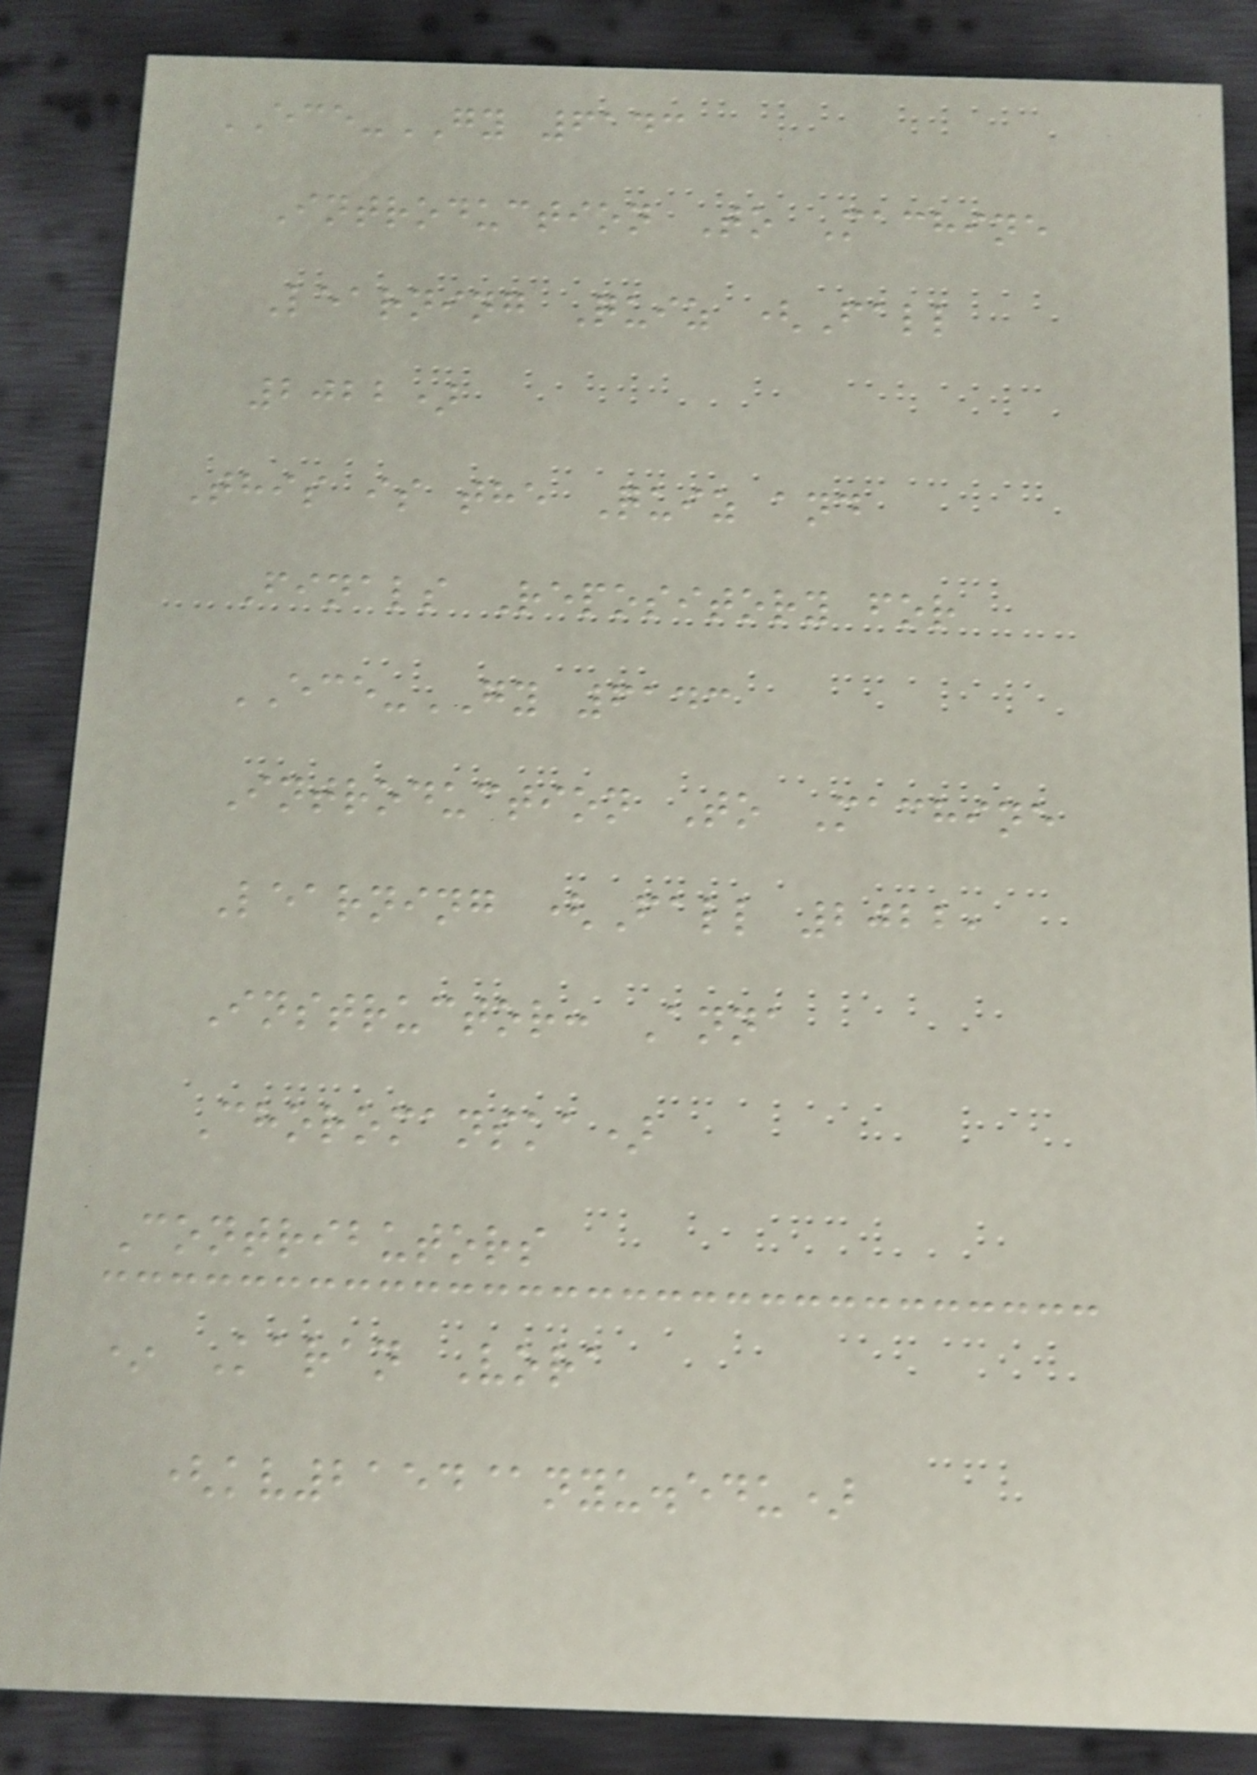ECE-GY 6143
Introduction To Machine
Learning Quiz (Fall
2022)
This is the Quiz and
Finals Repository for
ECE-GY 6143
Introduction To Machine
Learning (Fall 2022,
Instructor: Anna
Choromanska)
Contributors
* Karan Vora
(kv2154@nyu.edu)
